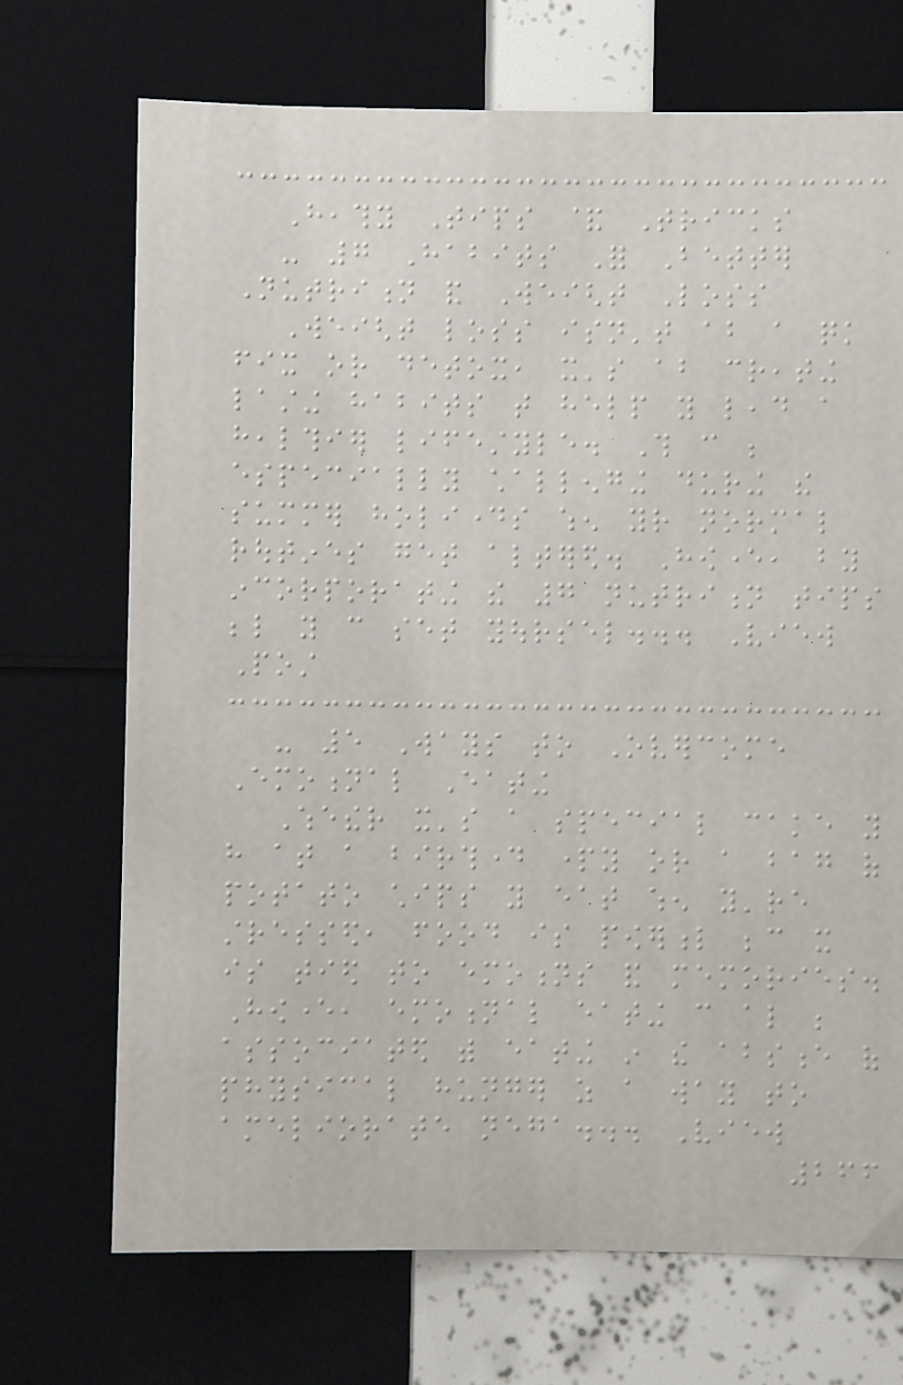Heathy Tips & Tricks
- 7 Habits For Better
Nutrition and Weight Loss
Weight loss isn't about a quick
fix or detox, it's about creating
lasting habits that help you lead a
healthier lifestyle. This can be
especially challenging during the
summer holidays when your normal
routines get altered. However, by
incorporating the 7 nutrition tips
below you can set yoursel... View
Post
- 5 Ways to Overcome
Emotional Eating
Whether it's a special cake you
have at a birthday party or a bag of
potato chips you eat when you're
stressed, food is powerful because it
is tied to emotions and memories.
However, emotional eating can also be
associated with eating in the absence of
physical hunger as a way to
ameliorate nega... View
266
